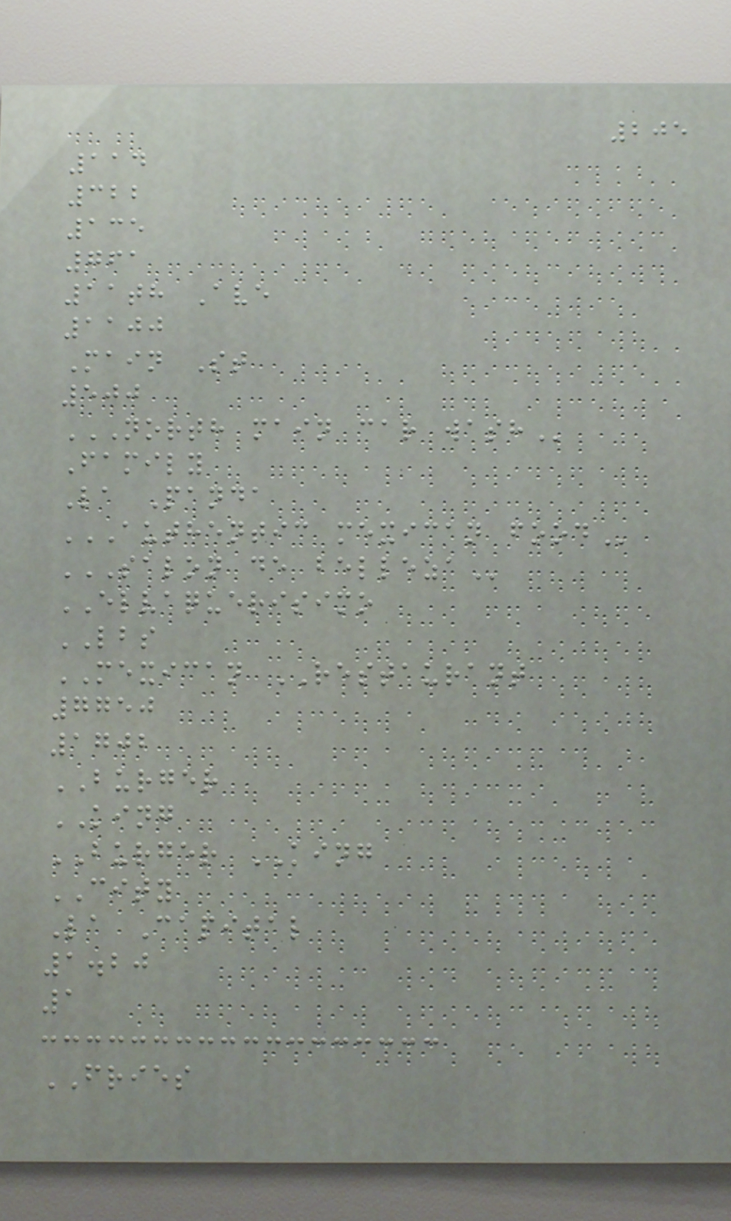205
114
322
135
761
11th Ave
1100
Main St
500
NORTH MAIN CAR WASH
Family
La Panda
AUTHENTIC MEXICAN FOOD
SALON DE BELLEZA
ELVAQUERISIMO
LBS
MEXICAN RESTAURANT
7750
1702
BURGER
KING
BURGER KING
CITY
La Capital
1.20
1
FRIES
